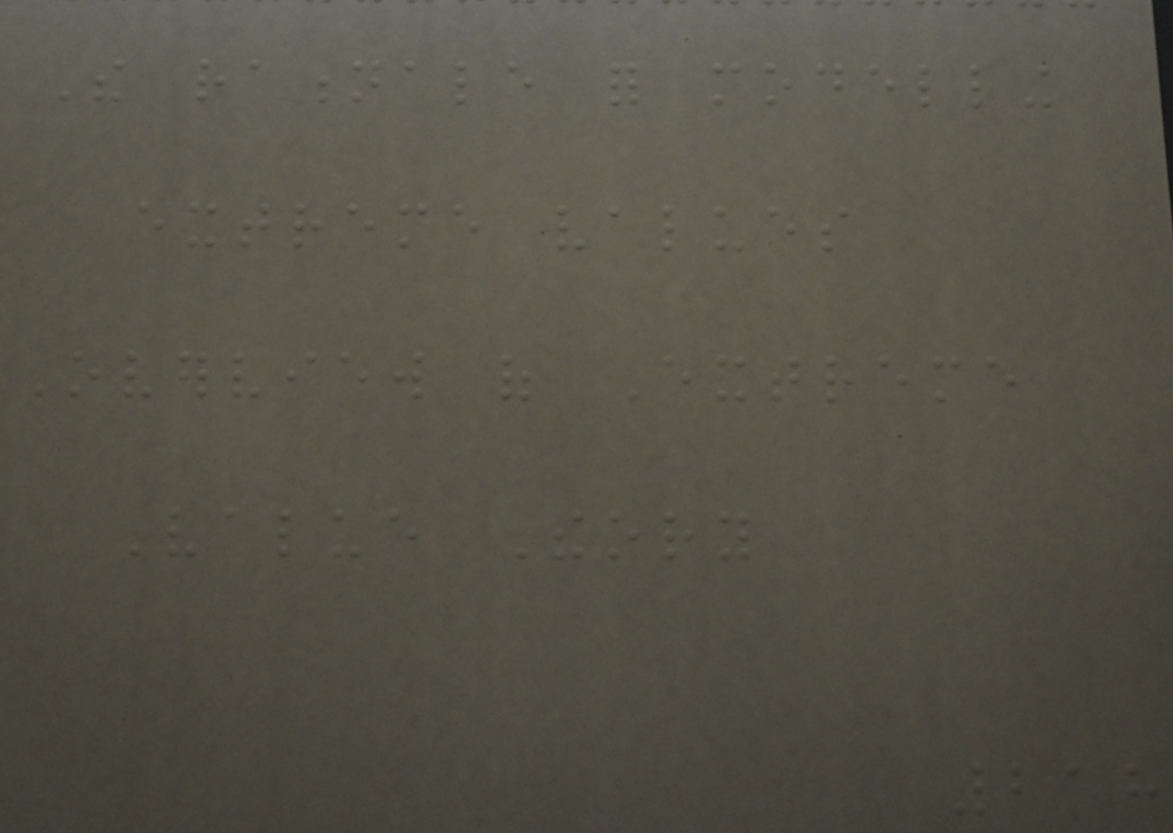The rationale for modelling
extreme values
Overview of Extreme
Value Theory
218
